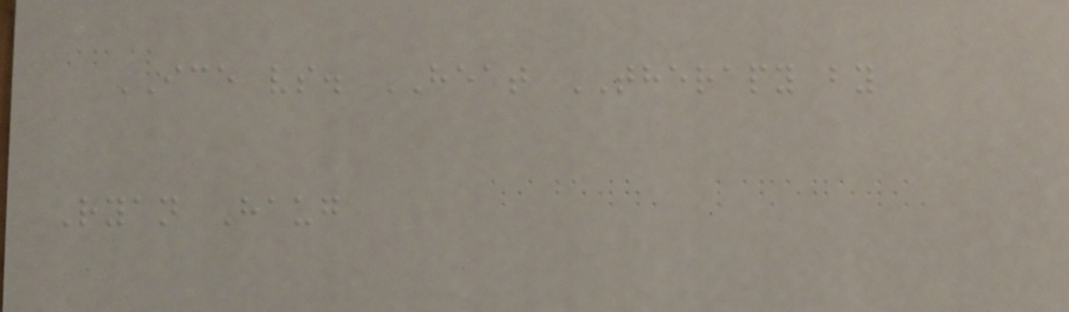ICE vs. HEAT THERAPY by
Ryan Haug
